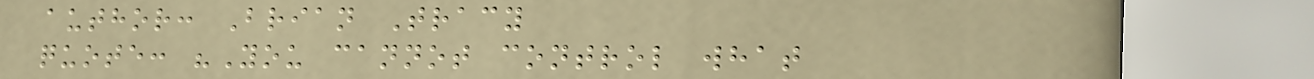author: Brian Tracy
quote: "You cannot control what
